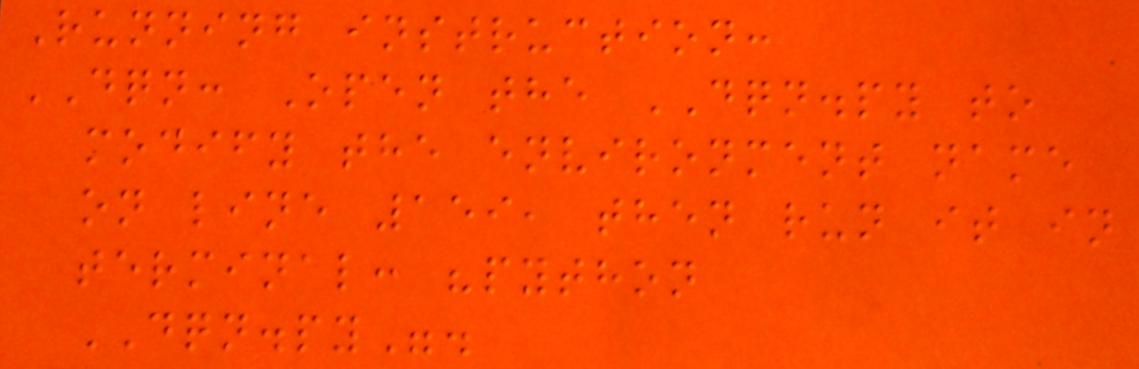Running instruction:
DQN: Open the DQN.py to
modify the environment name
on line 159, then run it in
terminal: "python
DQN.py".
